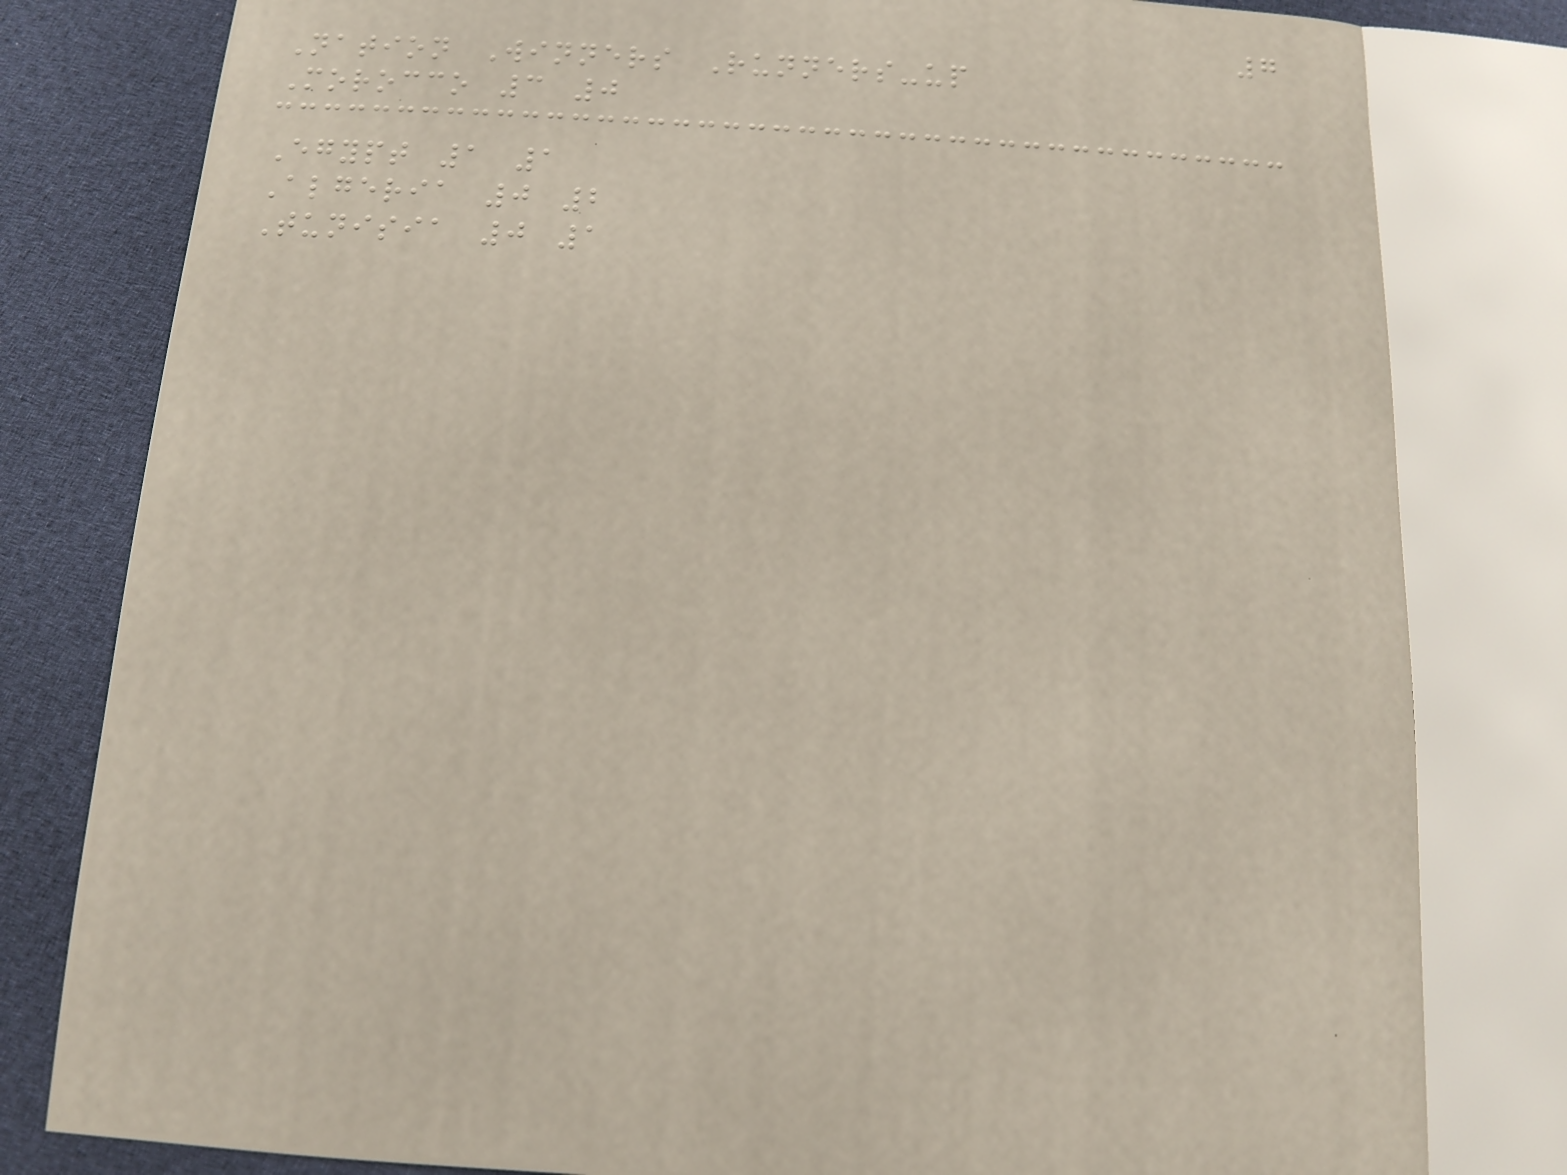7
Nation Winners Runners-up
Morocco 3 0
Egypt 1 1
Algeria 0 2
Tunisia 0 1
